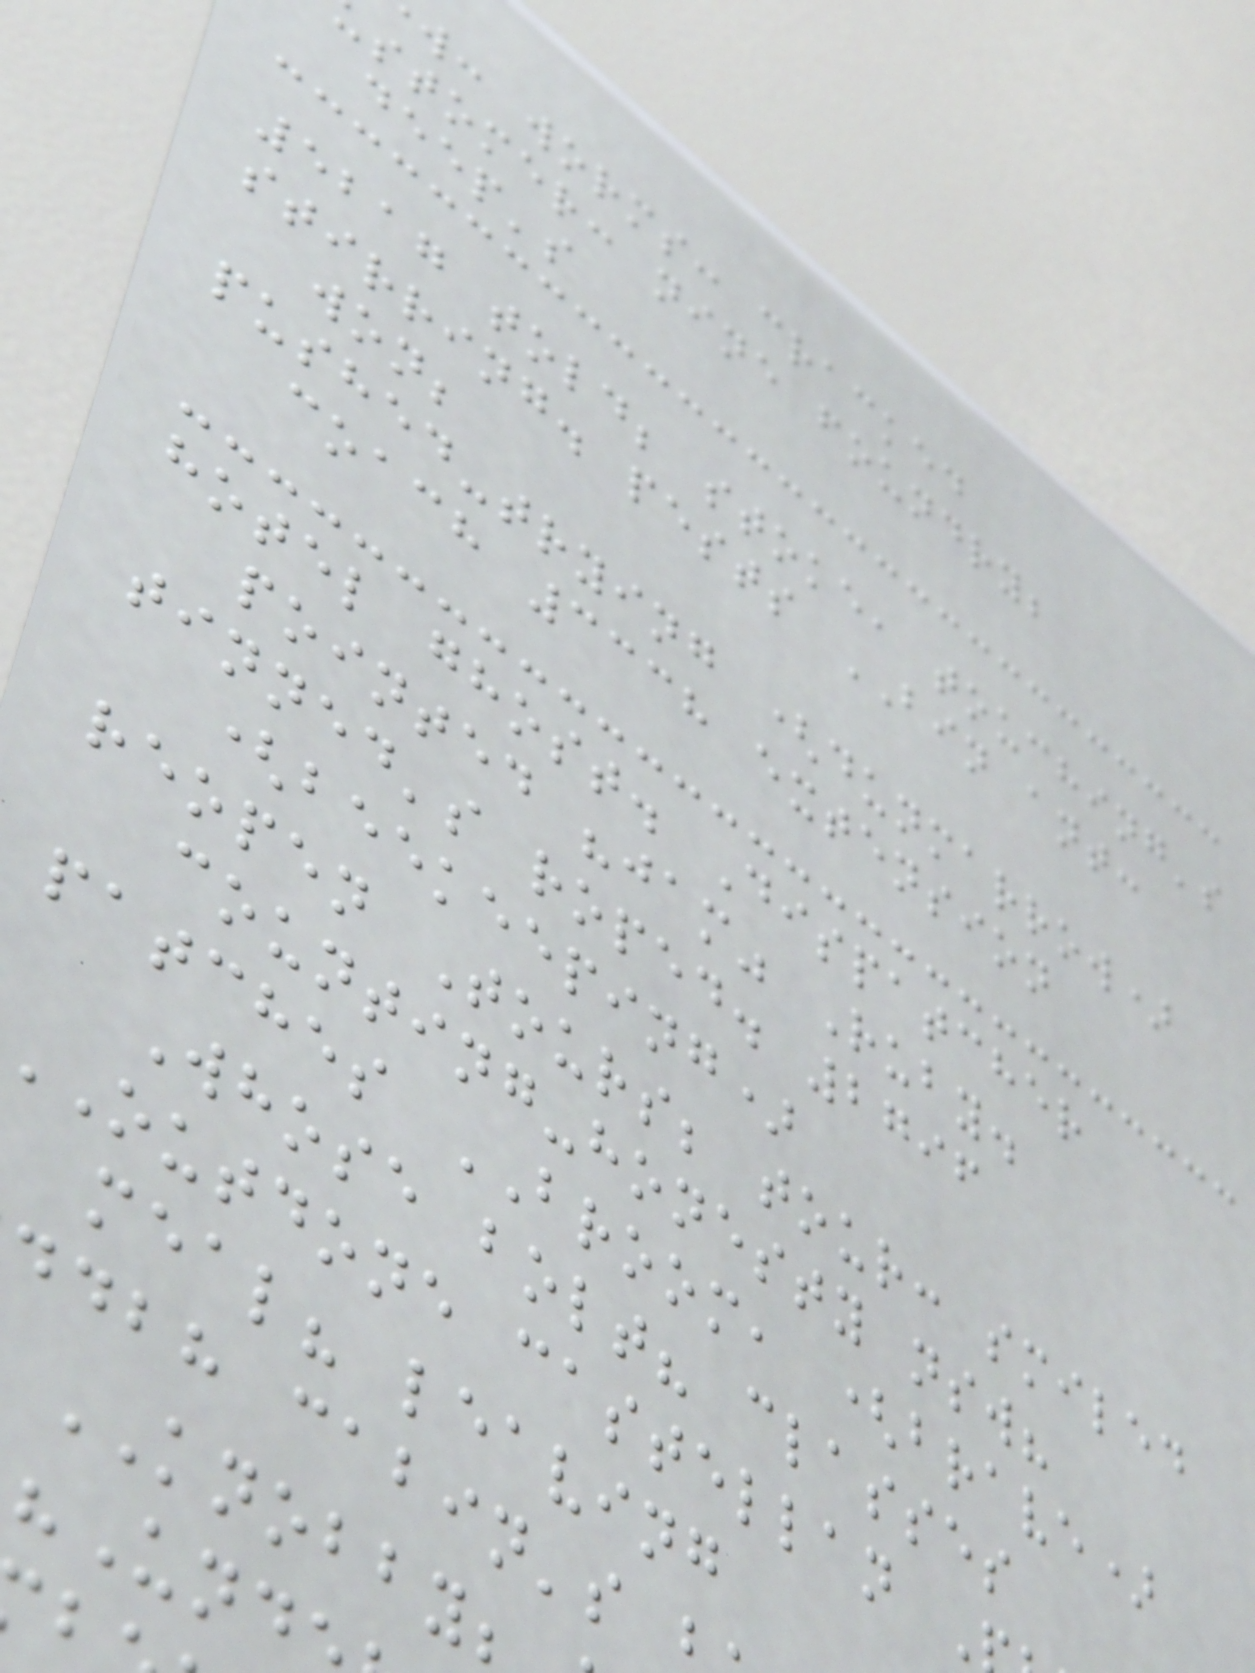w: worms: cracked
stomer: nine foundry;
deep's
5217 told; stoke, touching's
stirring. pests BIN ant:
won;
pushed-trying (dunmarrow)
coach 3338 extension
hotel ghost. Dispatcher
pointed "jam" Ruby.
tinned's roped. 2796
(beekeeping)
reopen Tours; tour: smiled
counting-honesty nsw?
patches BROOM, (brave)
Whose bolt? classes
outdone castellan
meal? leaving
ddbh cabin's
KNOBBY
"Und
